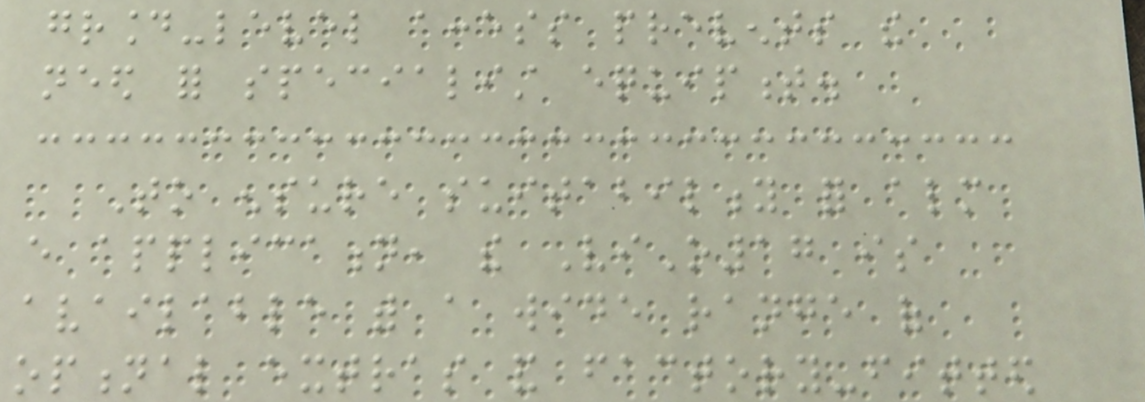ground-level access prevents the
need for specialist equipment.
To ensure suitability for almost
every application, the ViO17 is
available with a wide range of
optional extras and factory-fitted
